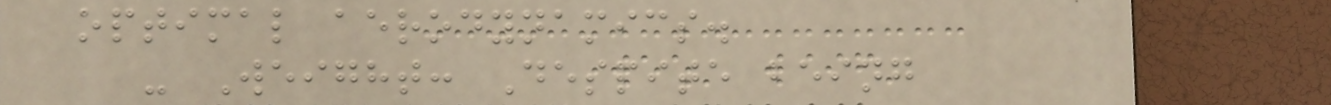optimal aerodynamics.
- Weight: Despite being
